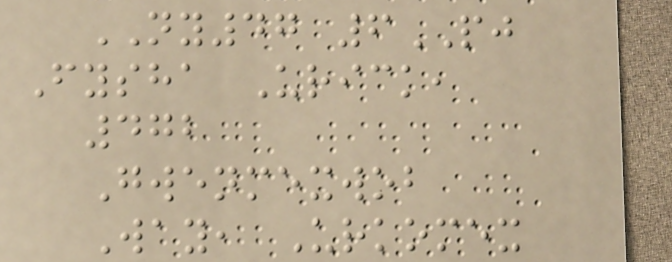NY47 6PJ
Fysha Urick,
472
Gwenmexwob
Way, Urkomex
